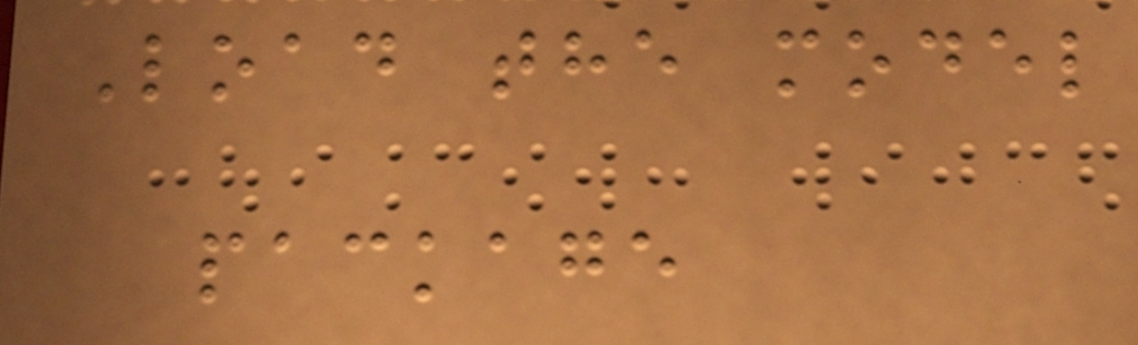Load the model
package
